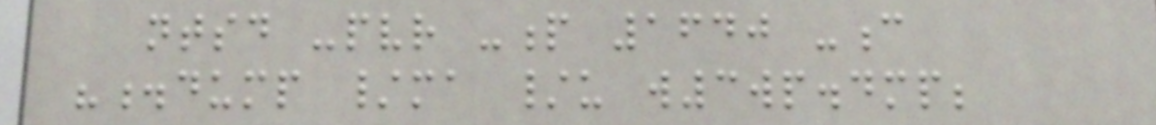ntsd -pvr -p 1640 -c
".dump /ma /u w3wp.dmp;
